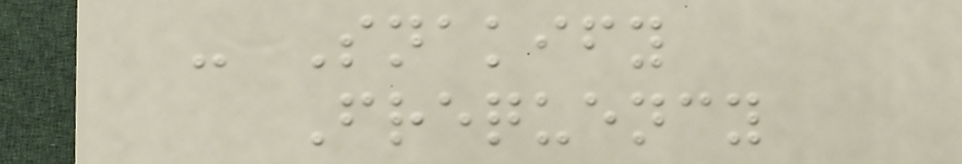- Snakify
Frequency
